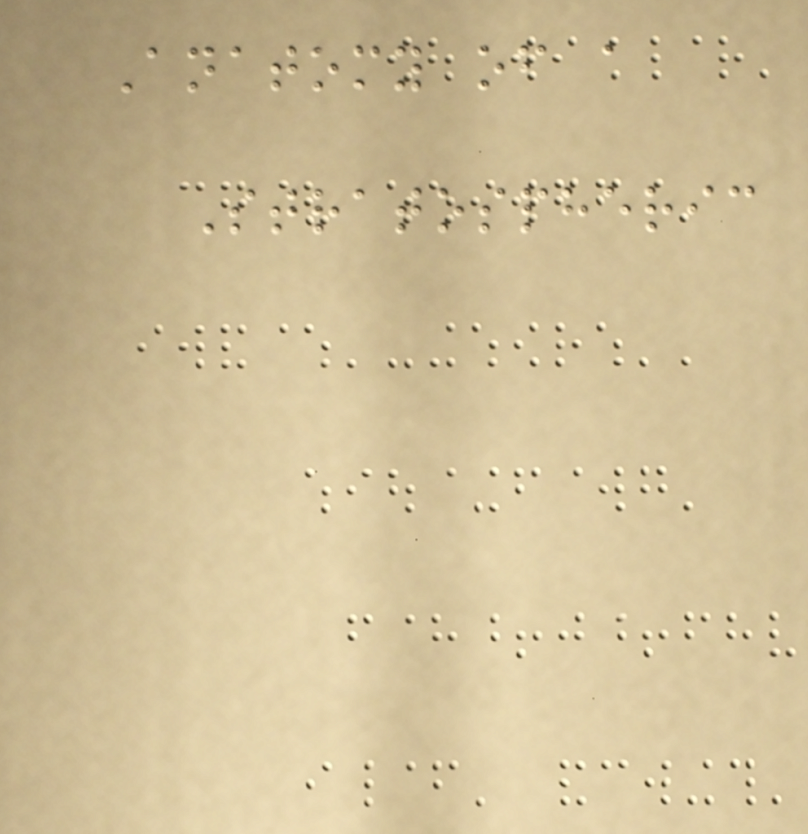Anatomy of a
Stratospheric
